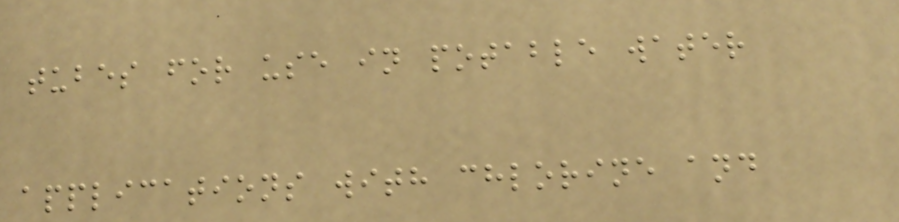tubes for use in potable water
applications with chlorine and
